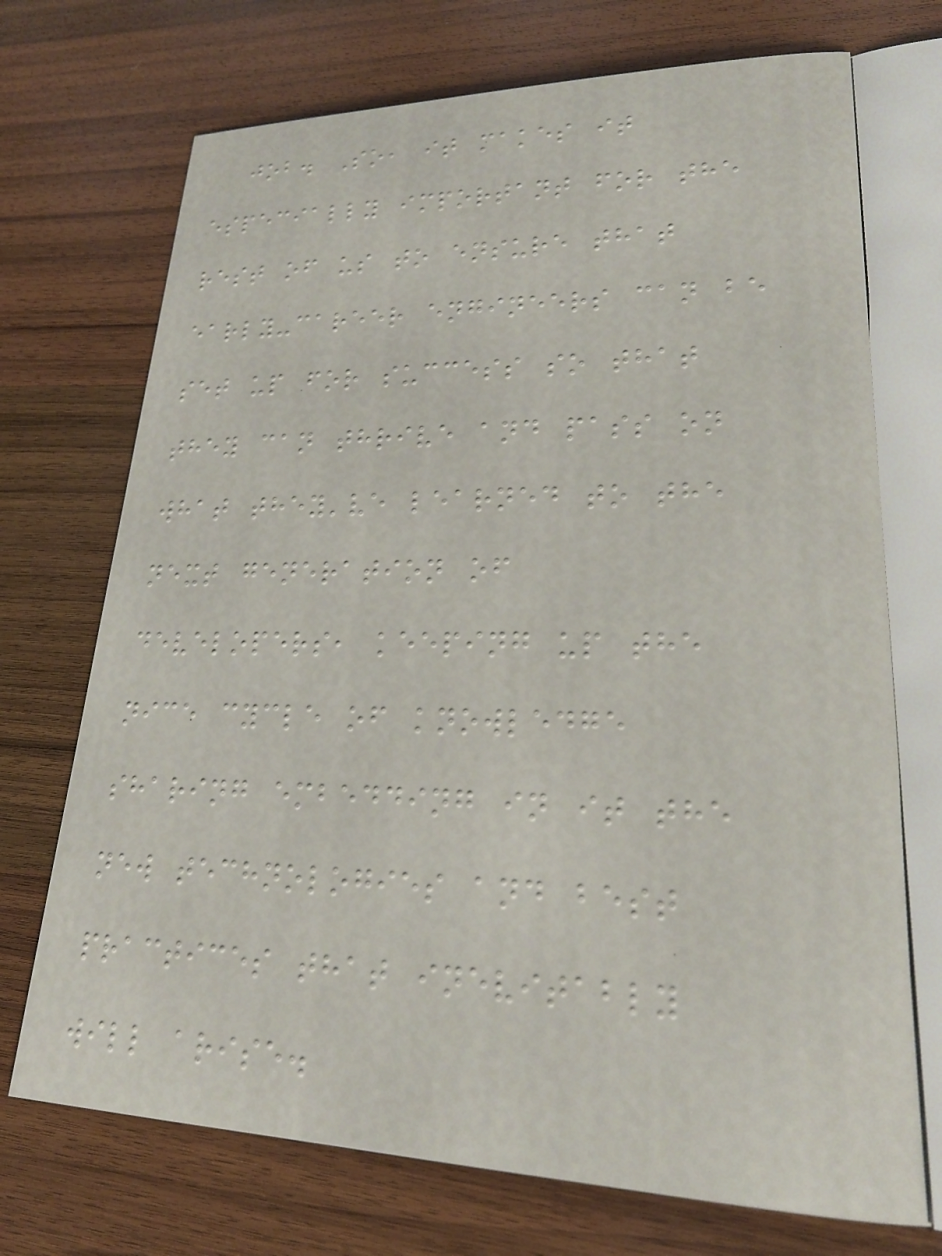job. So, it makes it
especially important for the
rest of us to ensure that
early-career engineers can be
set up for success so that
they can thrive and pass on
what they've learned to the
next generation of
developers, keeping up the
nice cycle of knowledge
sharing embedding in it the
new technologies and best
practices that inevitably
will arise.
